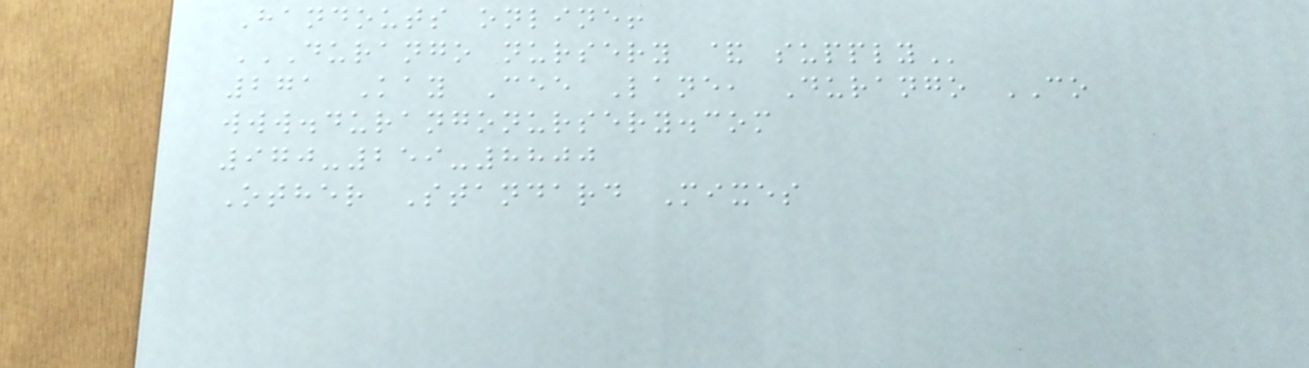Handouts online!
DURANGO NURSERY & SUPPLY
271 Kay Cee Lane, Durango CO
www.durangonursery.com
970-259-8800
Other Standard Mixes
